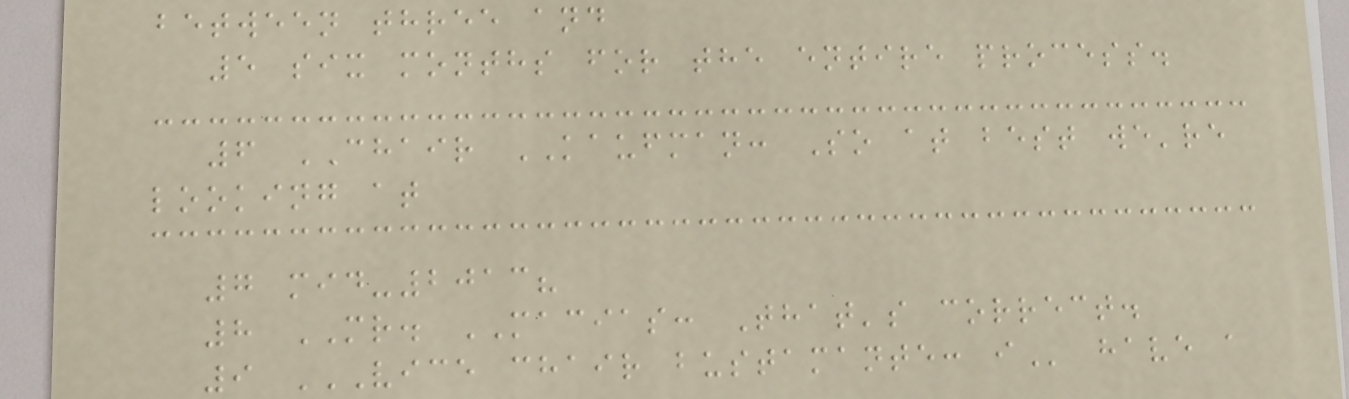between three and
5 six months for the entire process.
6 CHAIR KAUFMAN: So at best we're
looking at
7 mid-2013?
8 MR. MACIAS: That's correct.
9 VICE CHAIR BUSTAMANTE: I have a
